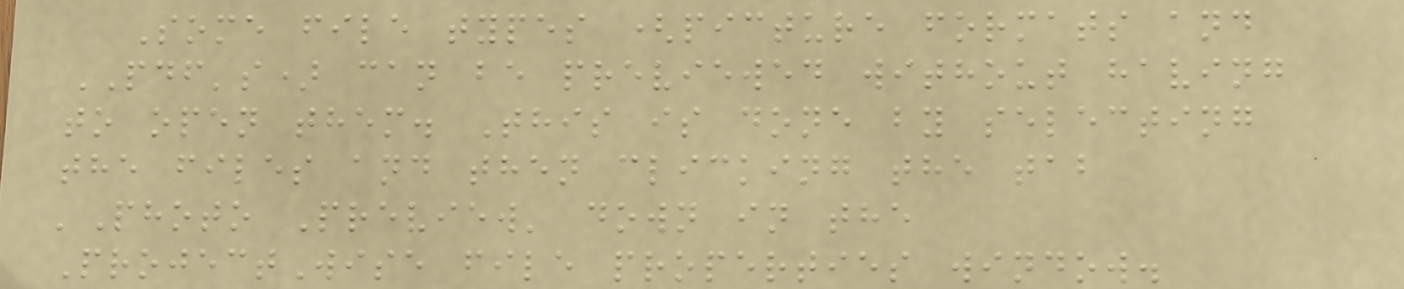Some file types (picture formats and
PDF's) can be previewed without having
to open them. This is done by selecting
the files and then clicking the tab
'Photo Preview' down in the
ProjectWise file properties window.
